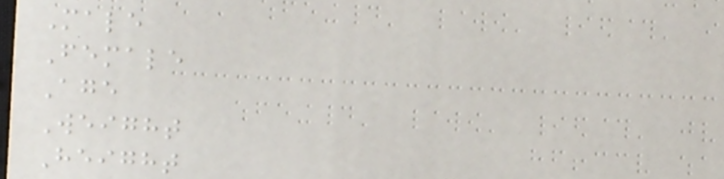Male
Female
Age
Weight
Height
